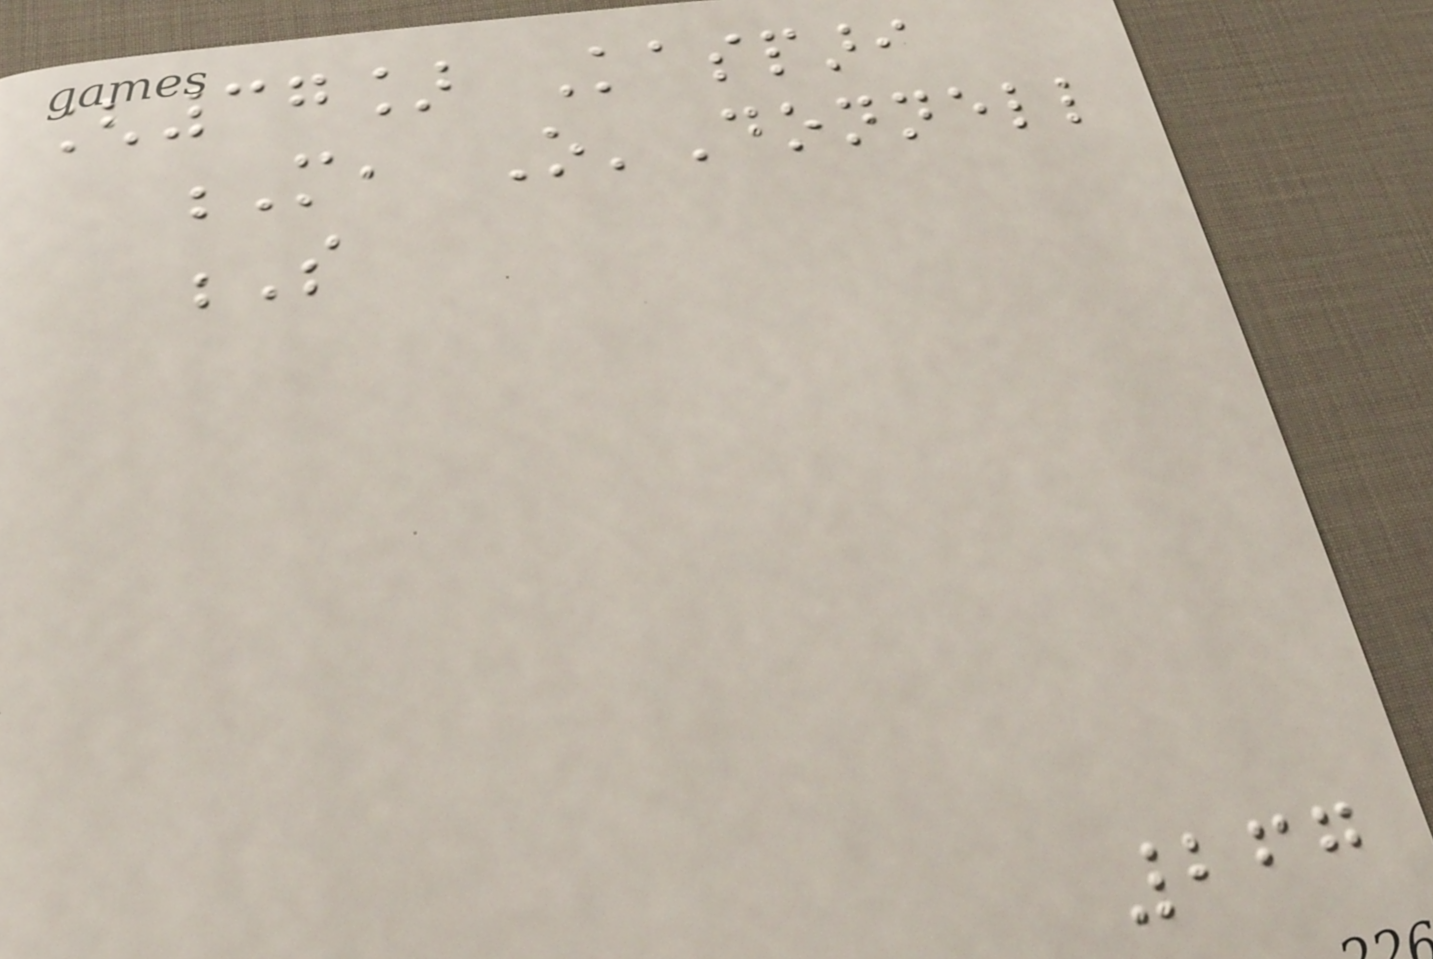[37] Kaspari
M, O'Donnell
S
267
